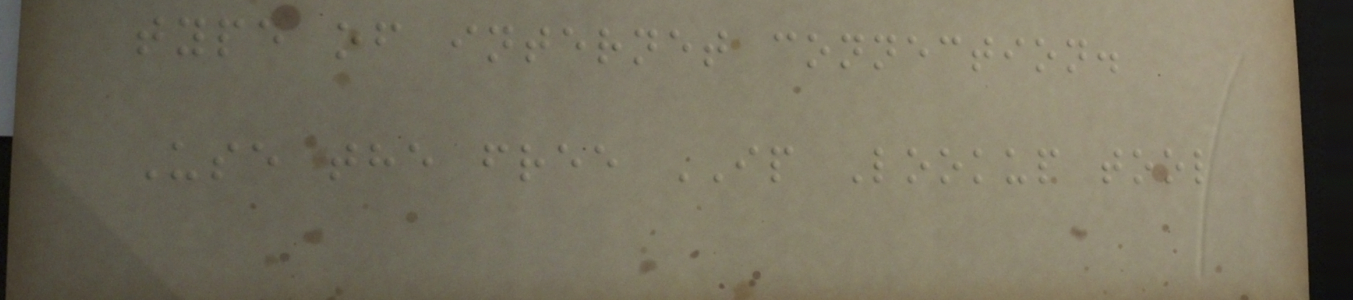type of internet connection.
Use the free IP Lookup tool
